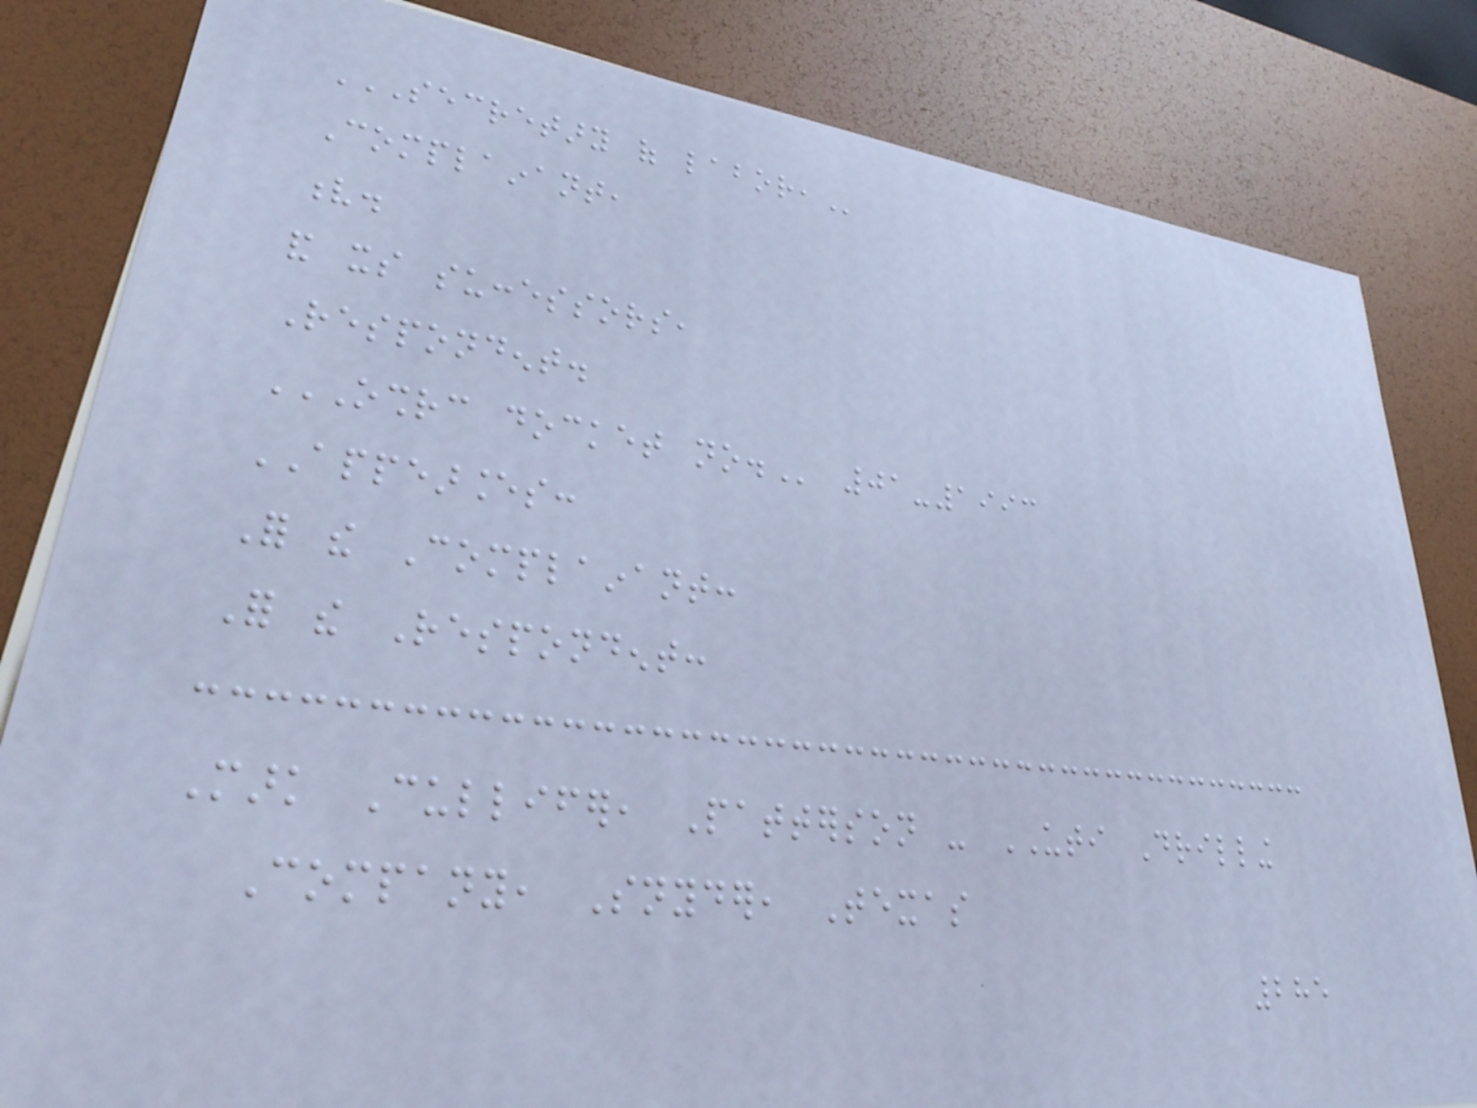SECRETARY OF LABOR,
Complainant,
v.
and its successors,
Respondent.
OSHRC DOCKET NO. 01-1993
APPEARANCES:
For the Complainant:
For the Respondent:
Mark Cullifer, Patterson - UTI Drilling
Company, Snyder, Texas
285
